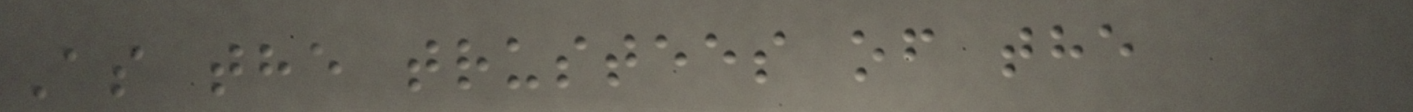As the trustees of the
